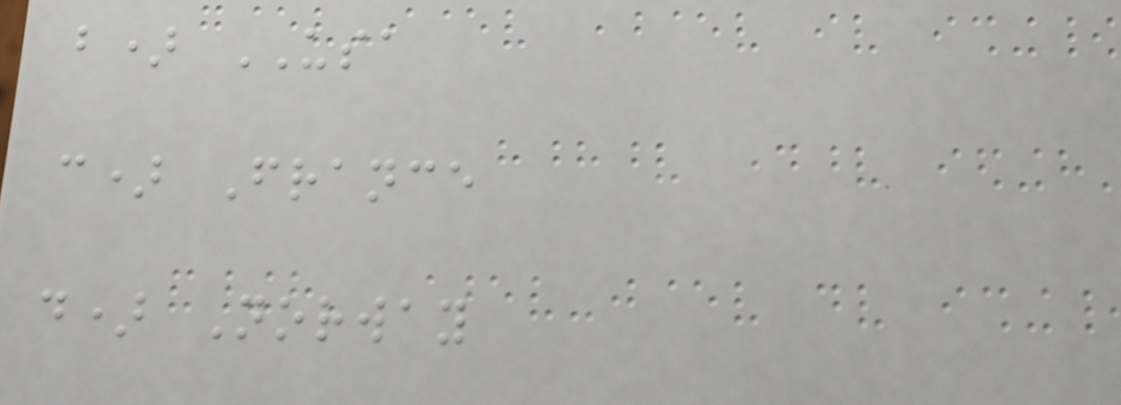b) USA
c) France
d) Norway
